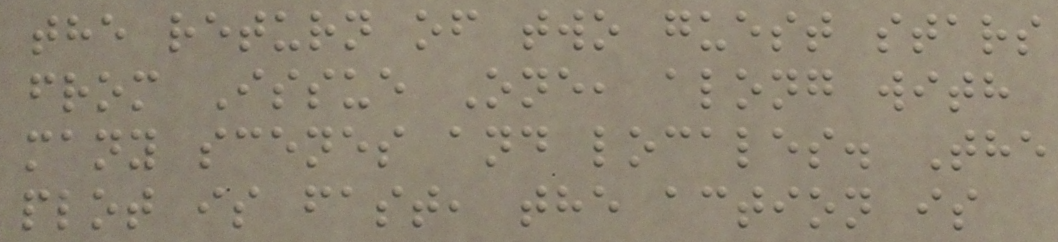the return of two guest stars
from Issue One, along with
many scenes and locales. The
plot is fast, the action is
